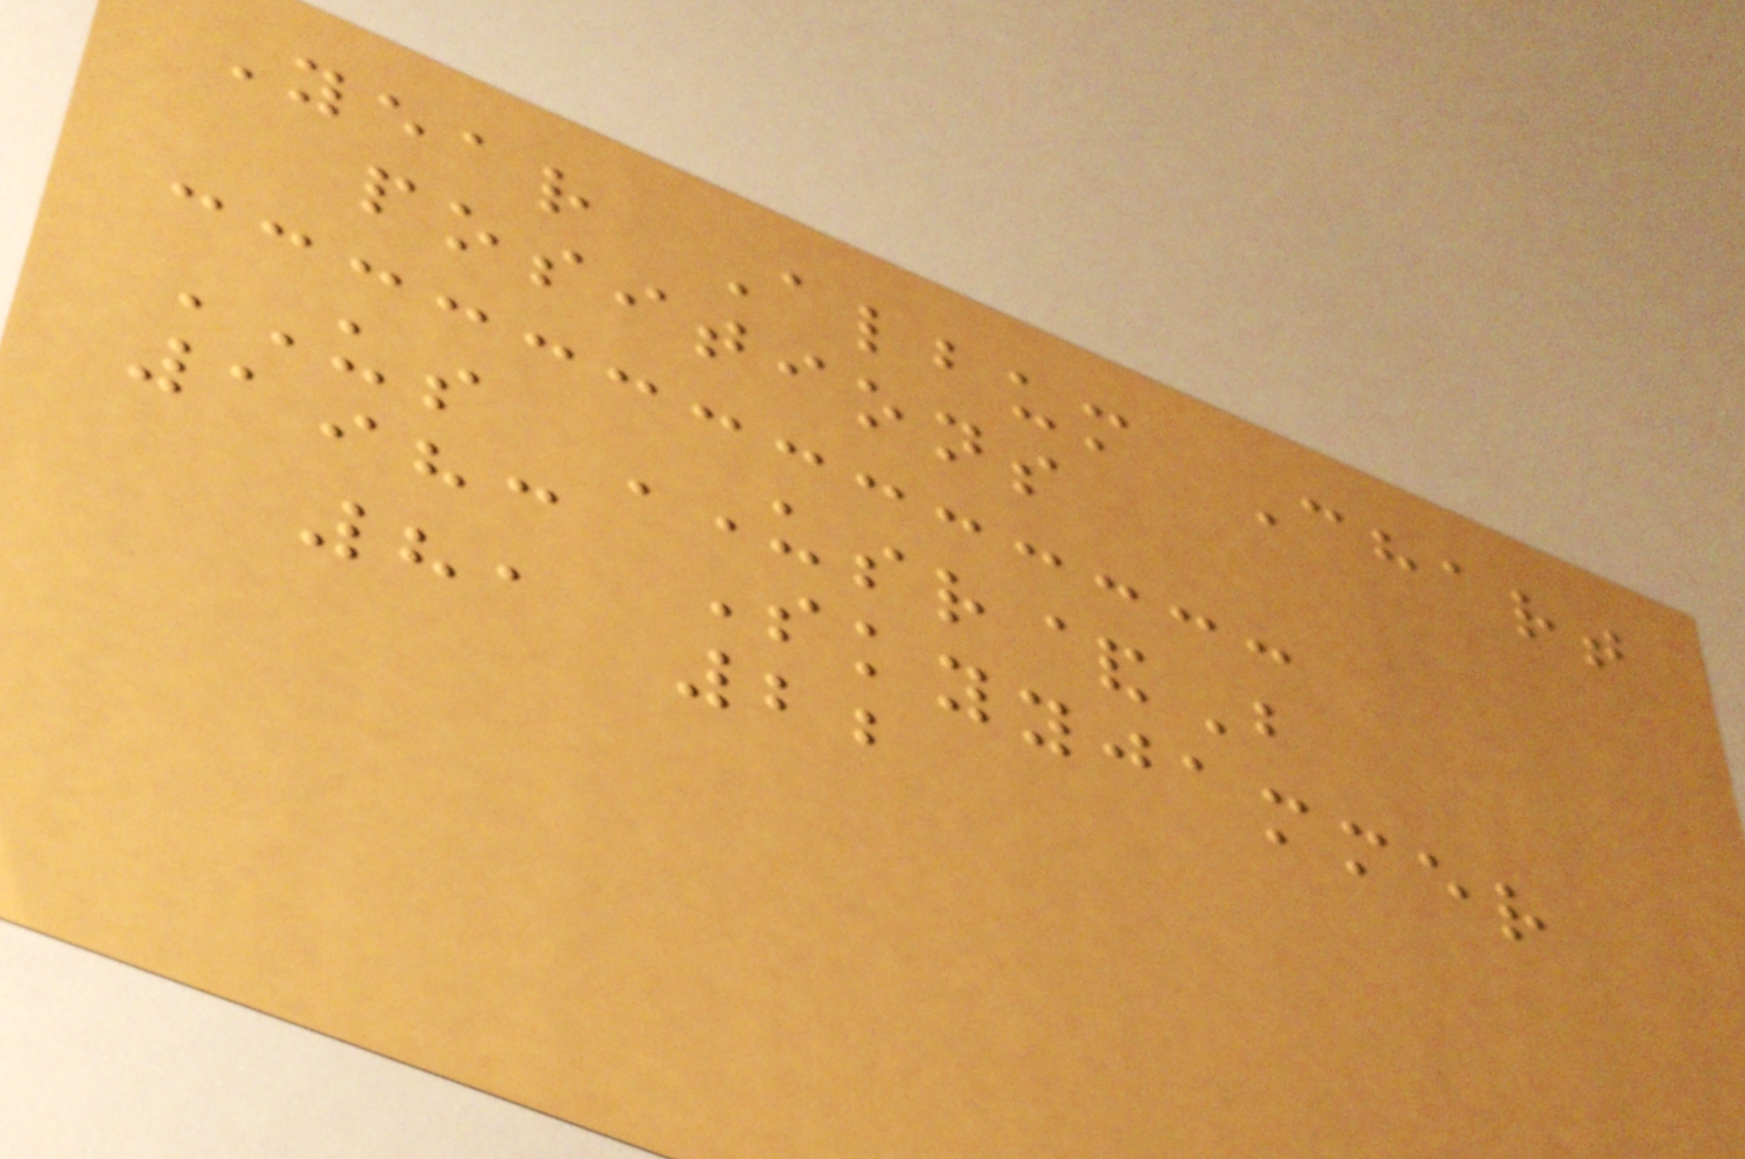Year Album Chart
positions
US USR&B
1983 Skyyjammer
81 22
